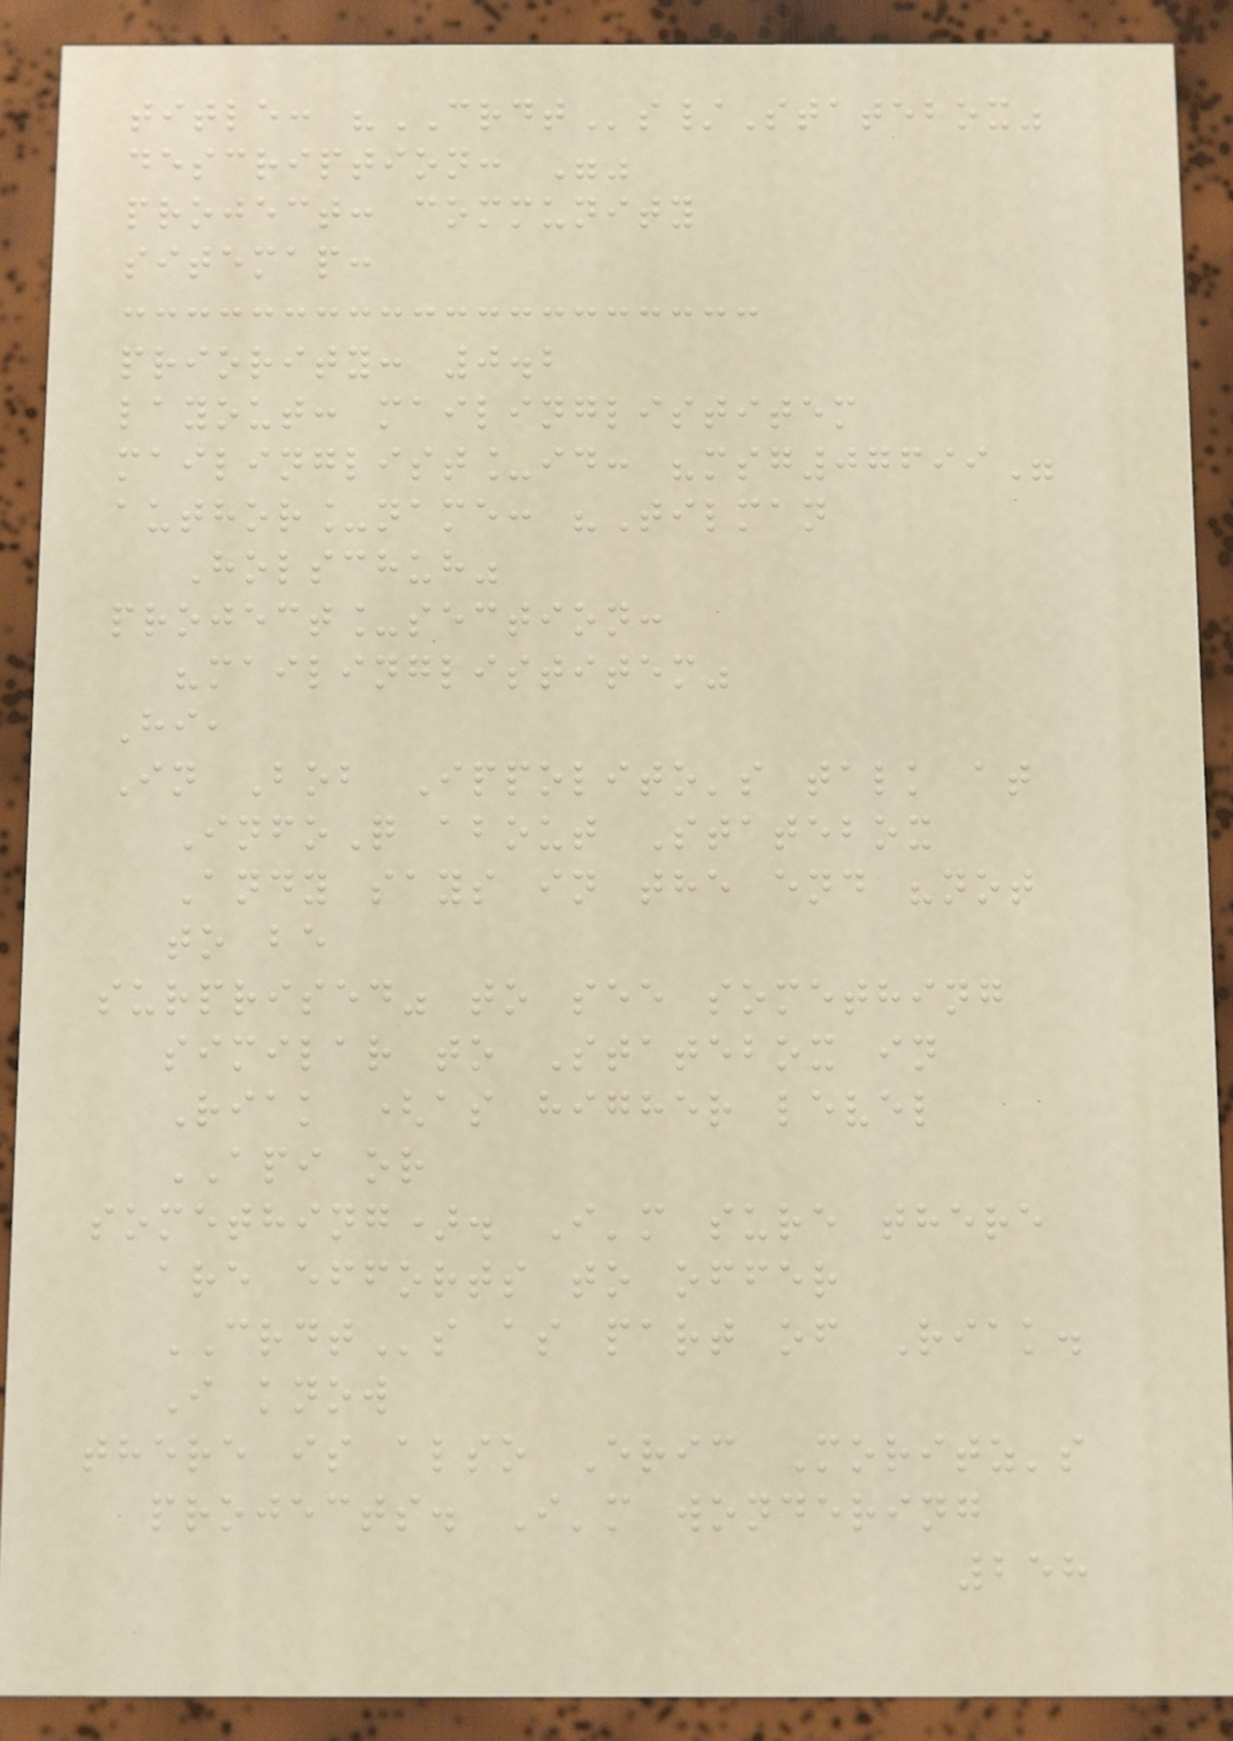title: "CRDTs/Statebox"
description: ""
project: community
sitemap:
priority: 0.2
layout: mailinglistitem
mailinglist_id: "msg07699"
author_name: "Tilman
Holschuh"
project_section:
"mailinglistitem"
Hi,
In Bob Ippolito's talk at
InfoQ about Statebox
Andy says in the end "not
to be
surprised" to see something
similar to Statebox in
Riak (as higher level
API or
something). I'm sure there
are efforts to offer
CRDTs as part of Riak.
I know
there is also Eric Moritz's
projects. I'm wondering
258
